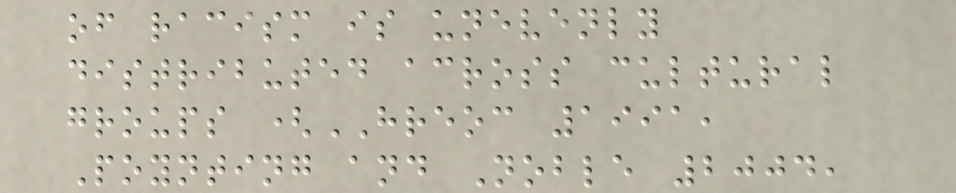of racism is unevenly
distributed across cultural
groups (HREOC 1991,
Poynting and Noble 2004,
